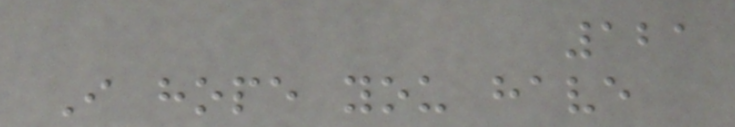121
I hope you have
